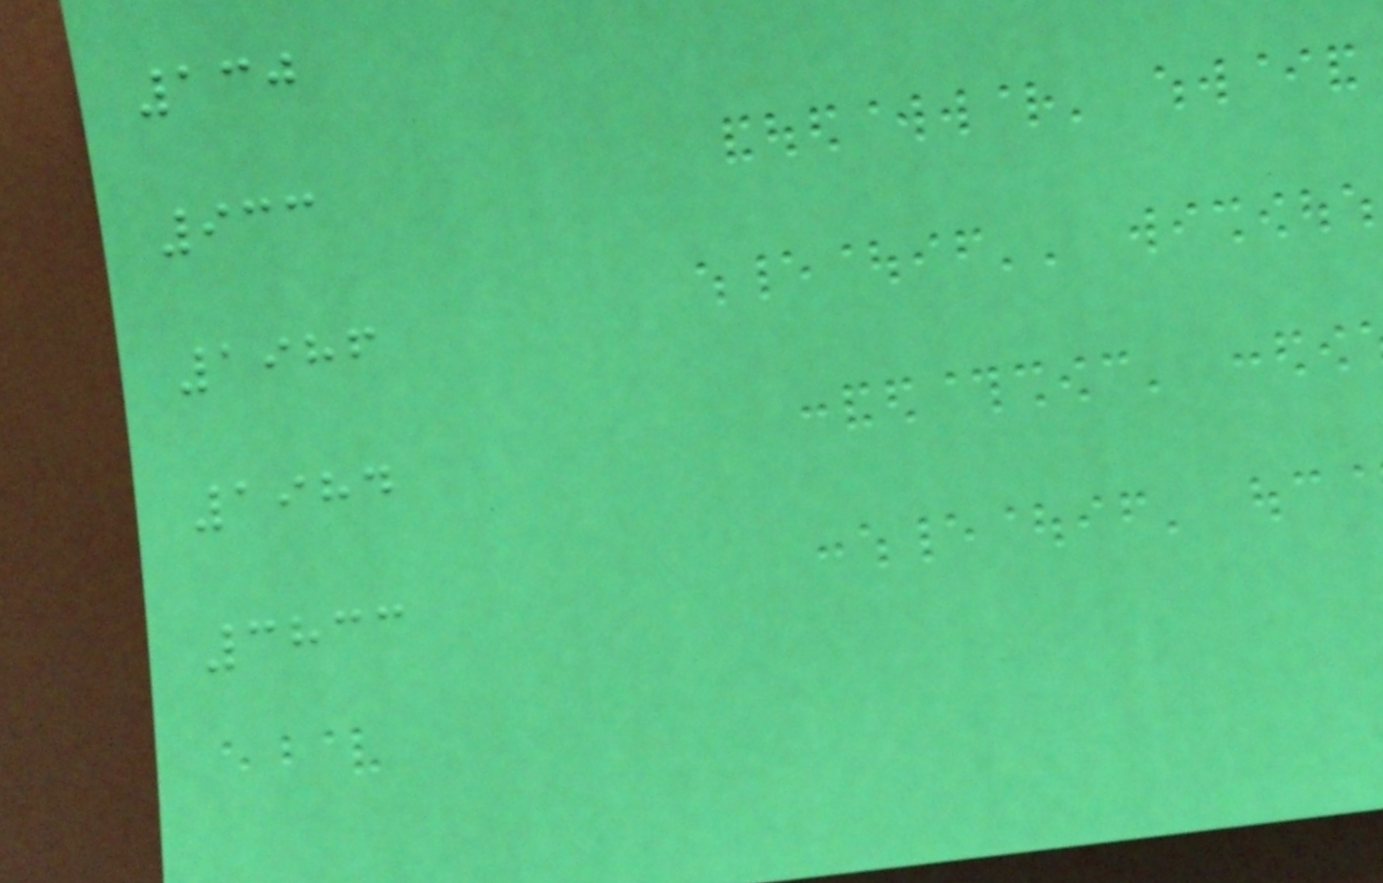130
933
1986
1984
3833
